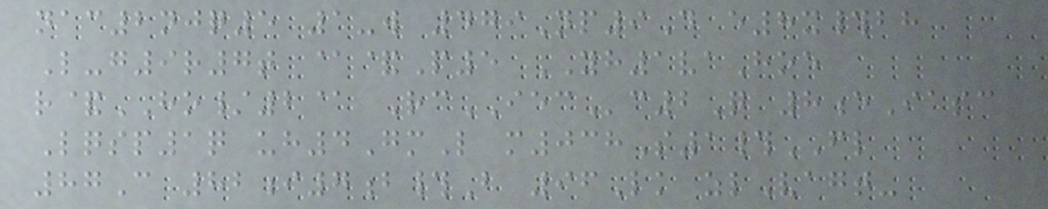nac2njq5 1-w 479Np9D e8x#bh
L-g9r7t @&P5 YH1vaHoe
r&HO/2@ RcIECc2Q 8eIasc
Lqsp1q uh4GmL m038S1#FL
87C 82i7b#B 96Lk zlVagt-
